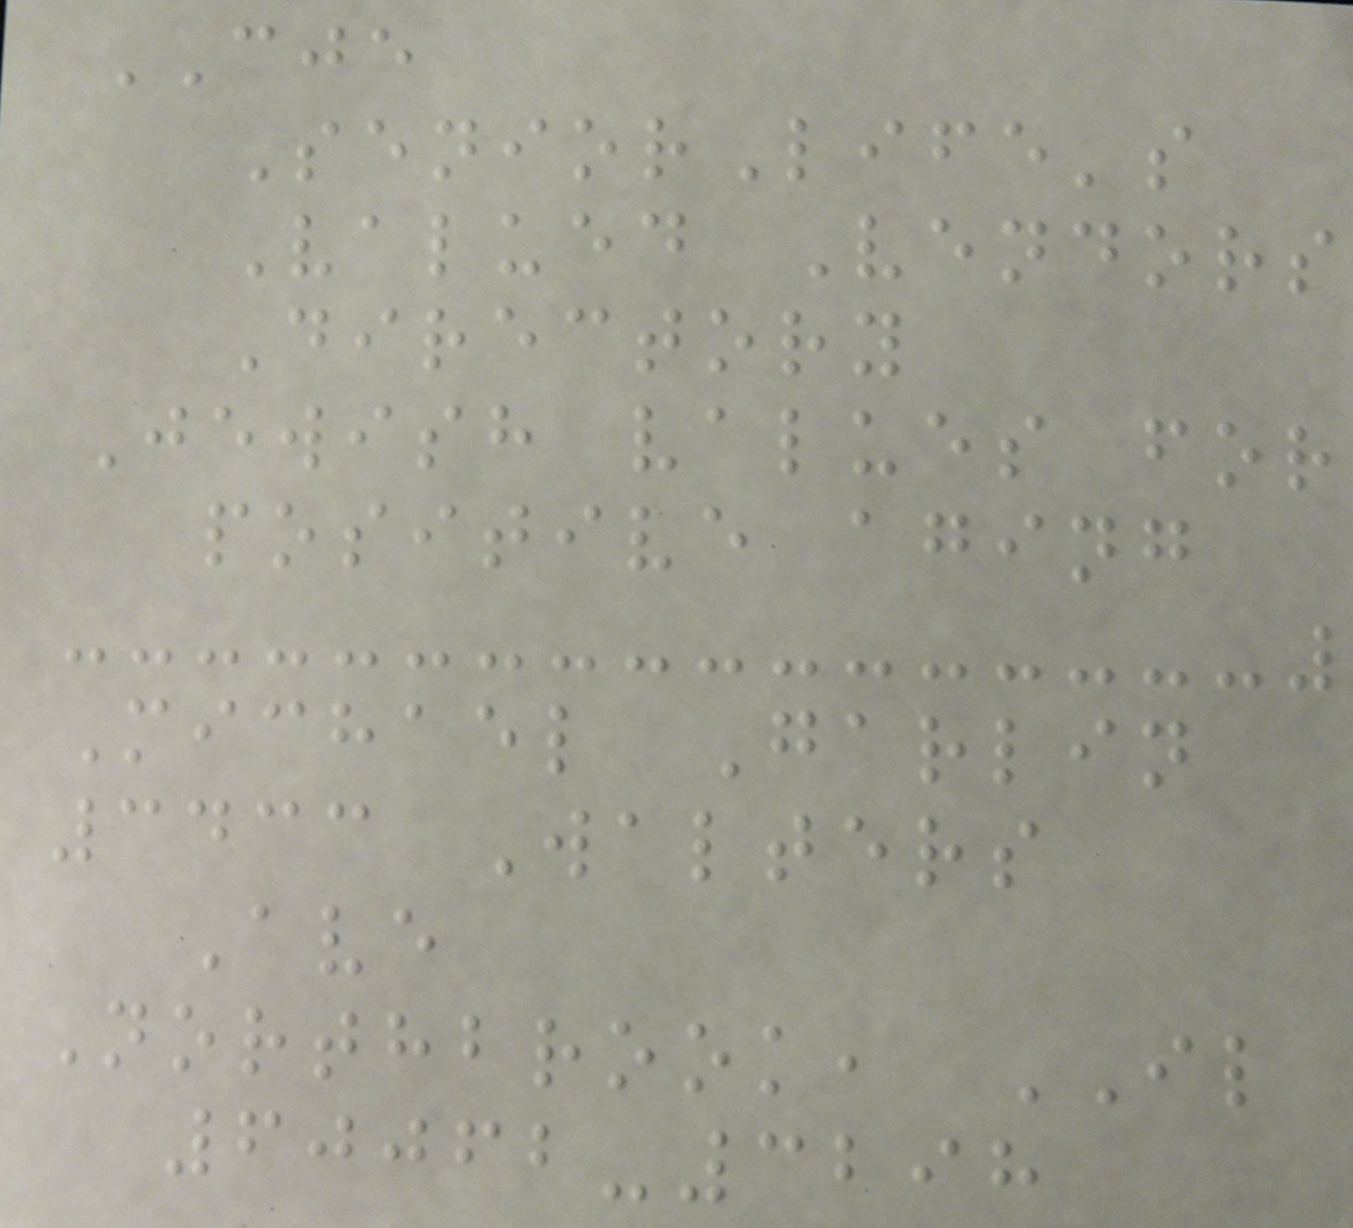CJE
SeniorLife's
Valued Vendors
Directory
Jewish values for
positive aging
Michael Garlin
3433 Walters
Ave
Northbrook, IL
60062-3298
